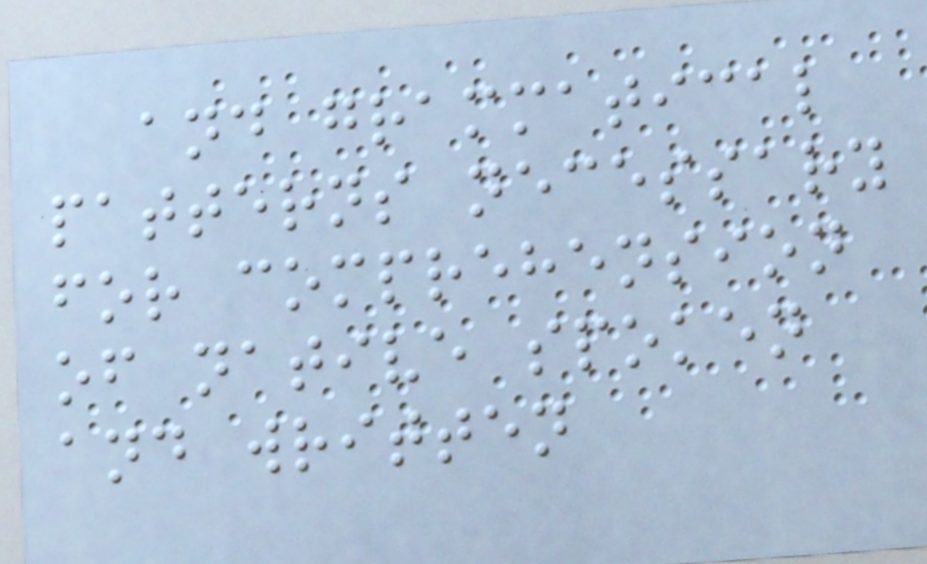and grammatical
patterns necessary
for comprehension
of native spoken
and written
